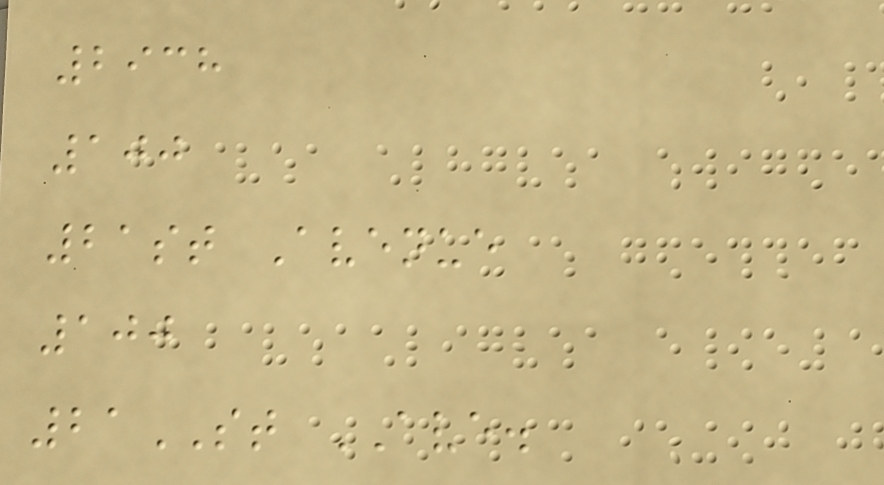2938
100
21st Avenue
100
21ST AVE.
